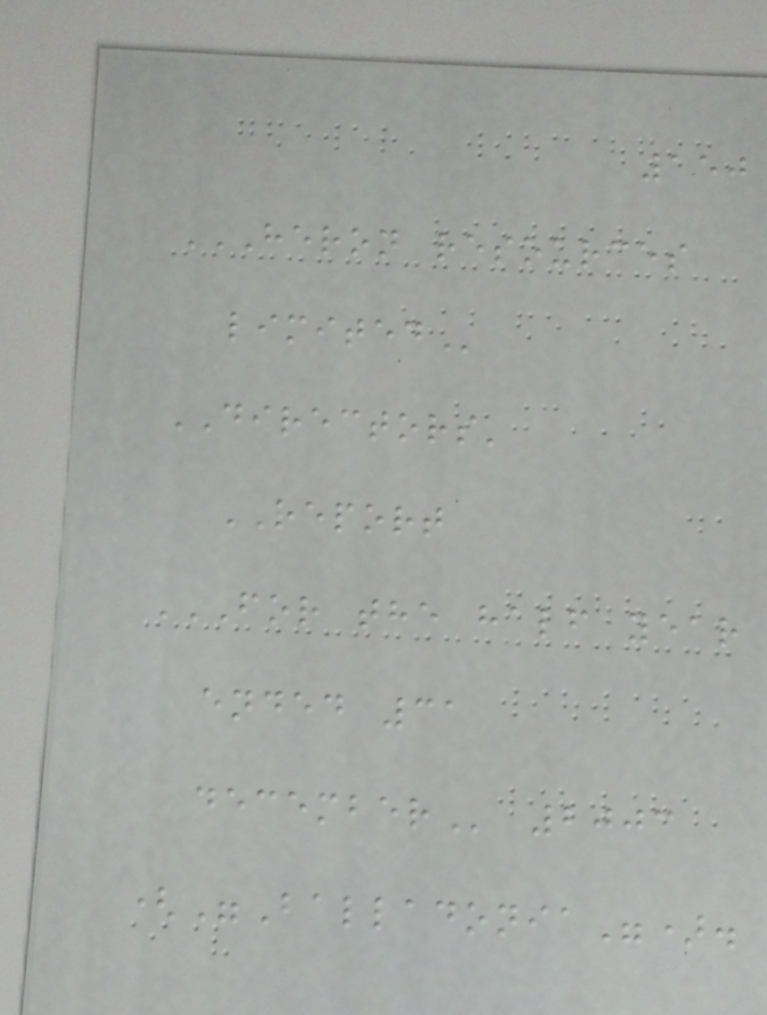150
HERON RESOURCES
LIMITED
DIRECTORS'
REPORT
FOR THE HALF YEAR
ENDED 31
DECEMBER 2003
("Balladonia").
